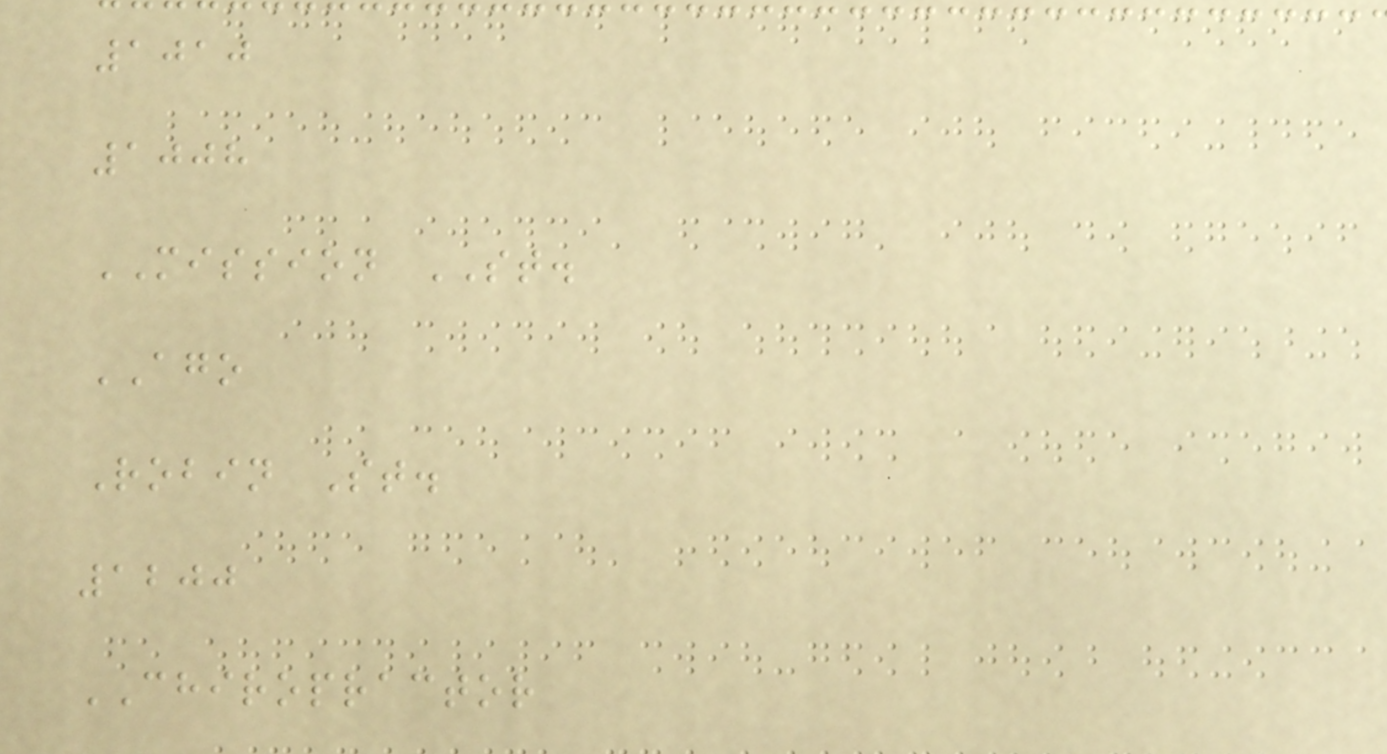1010
1008
MISSION ST.
AGO
Robin St.
1200
CHIROPRACTOR
